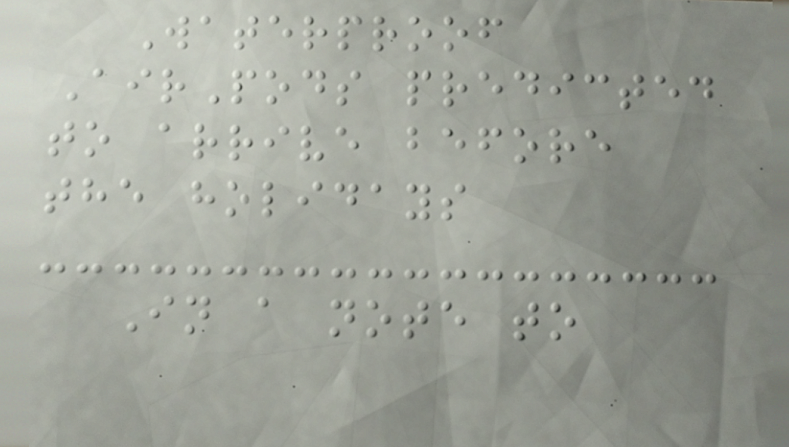Waterproof
AirPods predicted
to arrive before
the holidays
In a note to
